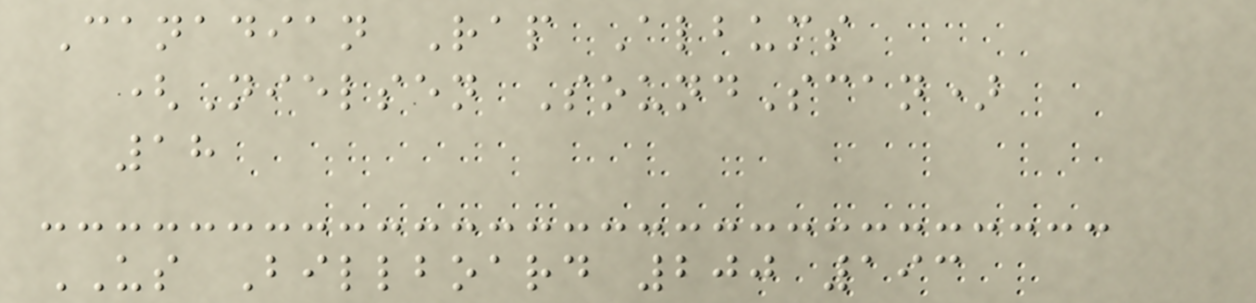Canadian Rap Albums
(Nielsen SoundScan)
18
US Billboard 200 193
